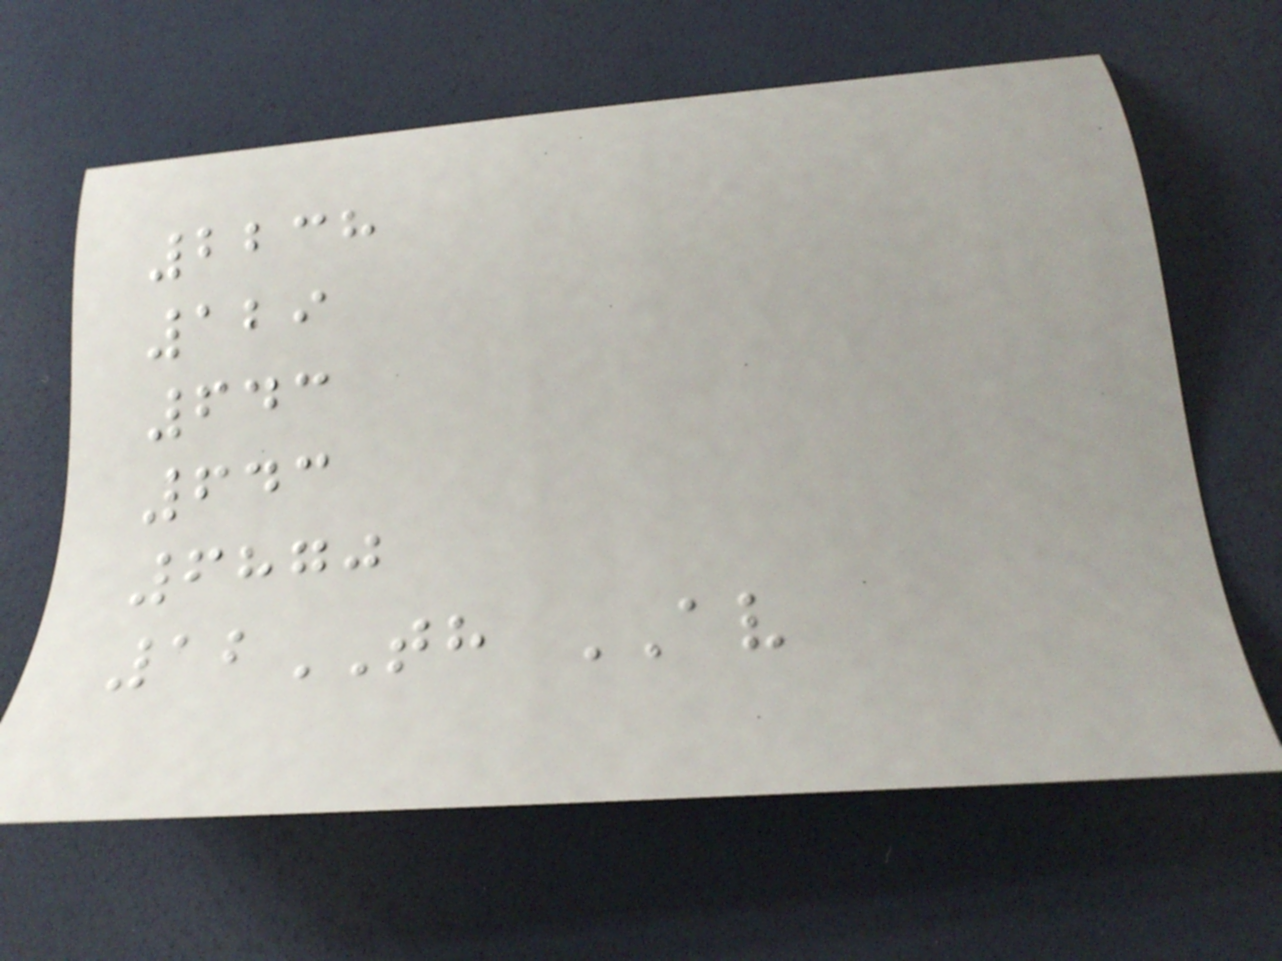2238
129
643
643
6870
12TH AV
